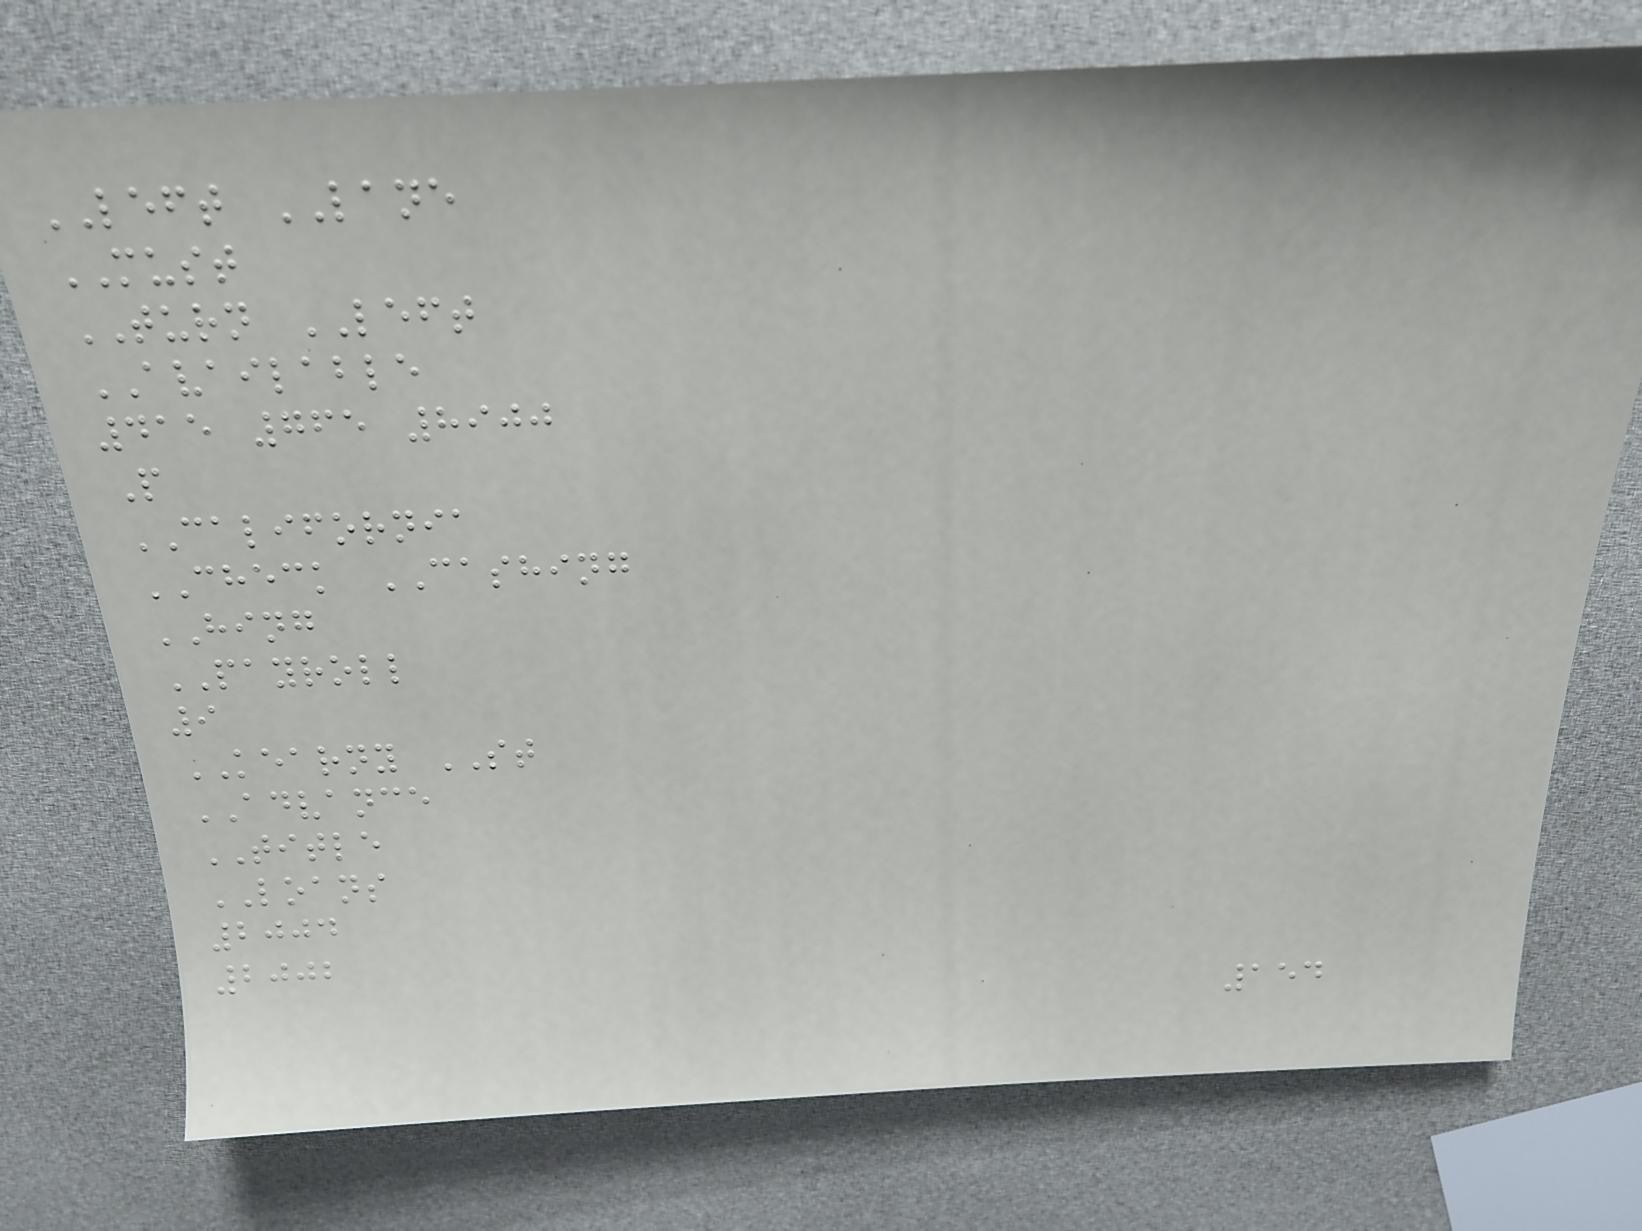LEFT LANE
MUST
TURN LEFT
AVAILABLE
415 765 8900
P
CALIFORNIA
CHECK CASHING
HING
PAYROLL
9
KEARNY ST
ADVANCE
TITLE
LOANS
2004
2002
154
